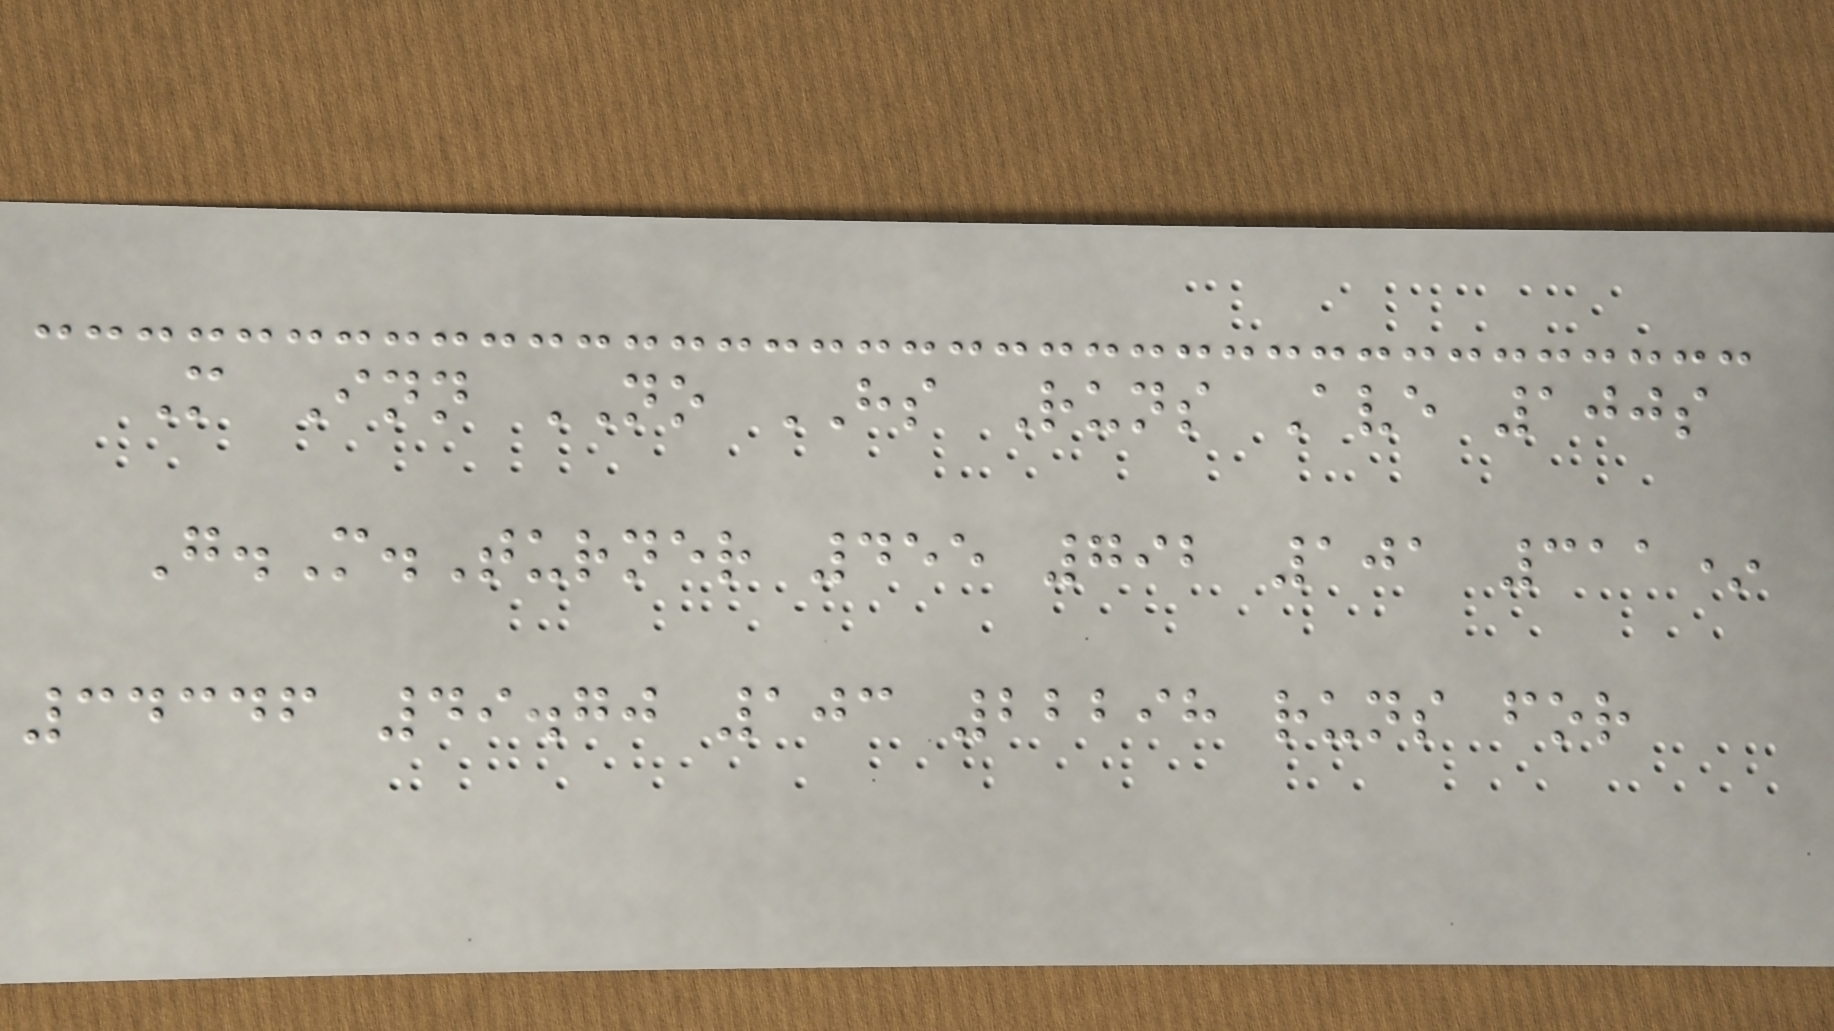M Inn NO HS Runs Ave 100s
G.M.Turner 455 792 101 311*
34346 49.70 103 22298 runs for
